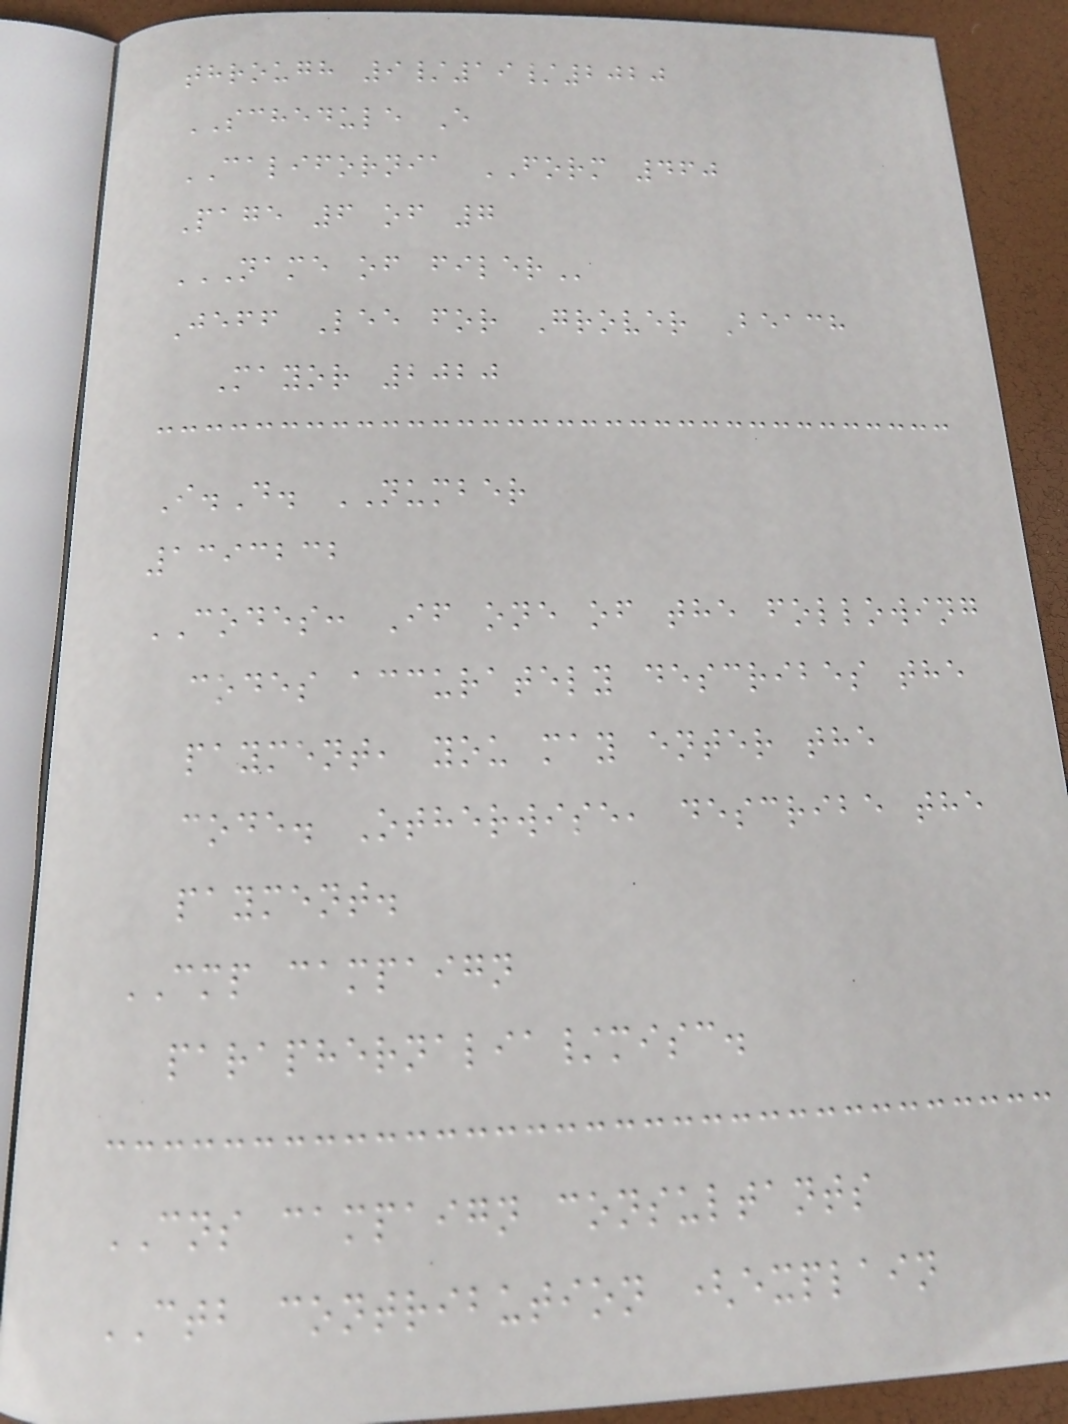through 9/19/2020
SCHEDULE E
CALIFORNIA FORM 460
Page 6 of 7
NAME OF FILER
Jeff Lee for Grover Beach
Mayor 2020
I.D. NUMBER
1393232
CODES: If one of the following
codes accurately describes the
payment, you may enter the
code. Otherwise, describe the
payment.
CMP campaign
paraphernalia/misc.
CNS campaign consultants
CTB contribution (explain
